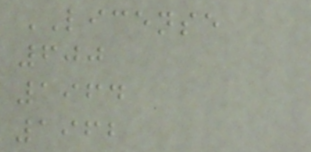LICENSE
600
1964
1962
